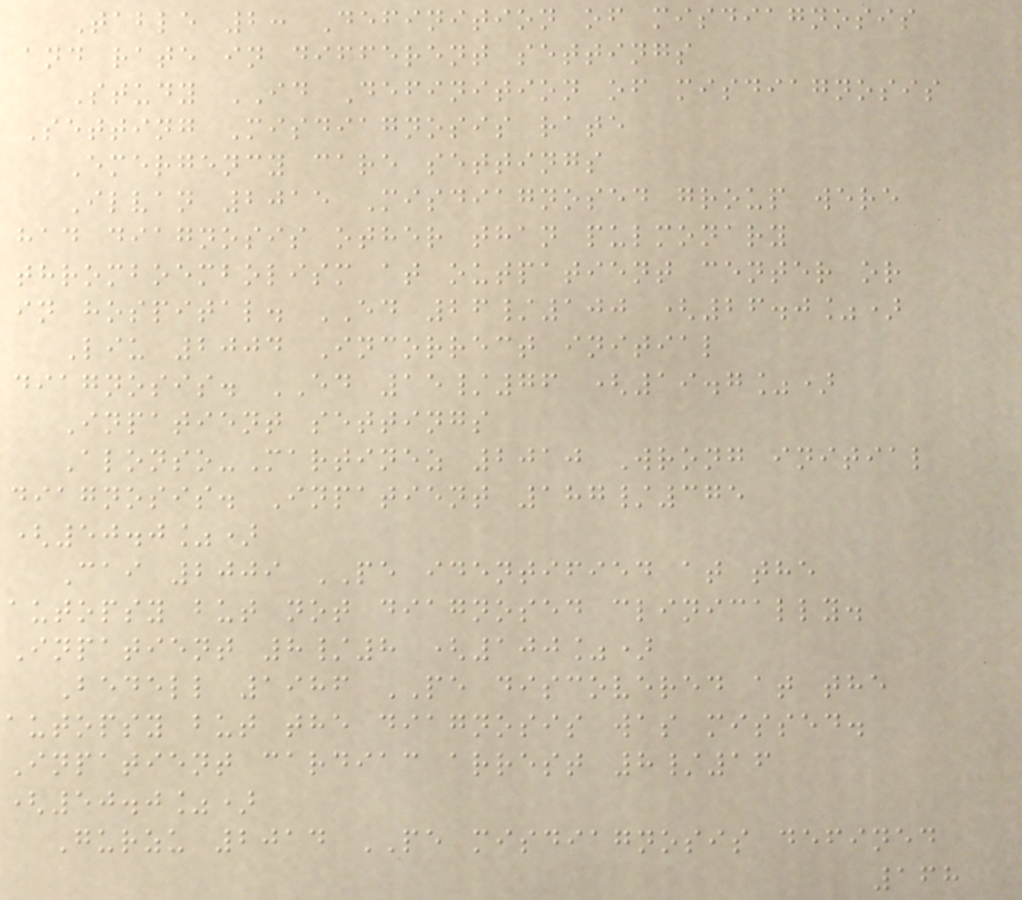Table 2: Definition of misdiagnosis
and rate in different settings
Study ID Definition of misdiagnosis
Setting Misdiagnosis rate
Emergency care settings
Ilvan 2015 Misdiagnosed group were
had diagnosis other than pulmonary
thromboembolism at outpatient center or
in hospital. ED 26/100 (26.0%)
Liu 2004 Incorrect initial
diagnosis. ED 15/76 (19.7%)
Inpatient settings
Alonso-Martinez 2010 Wrong initial
diagnosis. Inpatient 187/375
(50.0%)
Cai 2009 PE identified at the
autopsy but not diagnosed clinically.
Inpatient 8/8 (100%)
Bedell 1986 PE discovered at the
autopsy but the diagnosis was missed.
Inpatient cardiac arrest 8/16
(50.0%)
Gurzu 2014 PE misdiagnosis defined
168
